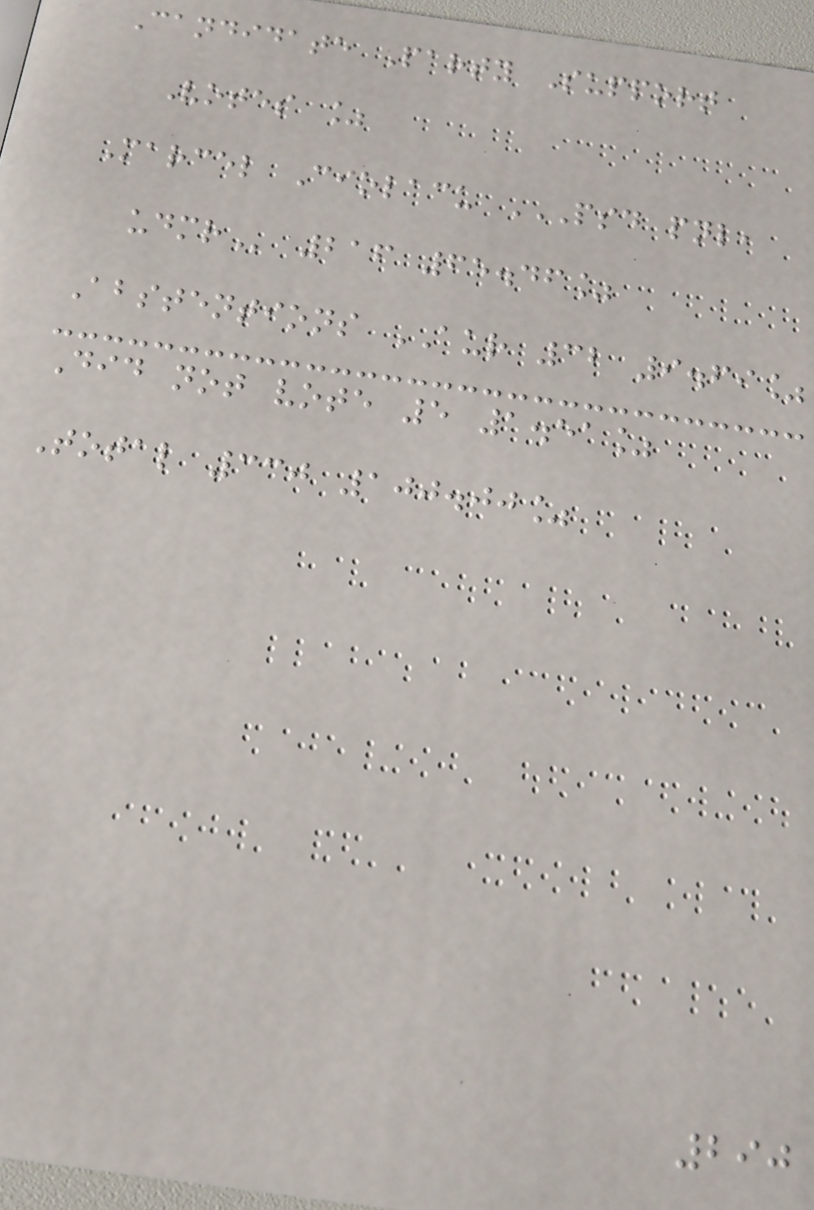Candidate Party Support
Votes %
Marcel Ciolacu PSD PNL,
UDMR 216 65.46%
Abstentions AUR 32 9.69%
Did not vote 5 1.51%
Total 330 100.00%
290
